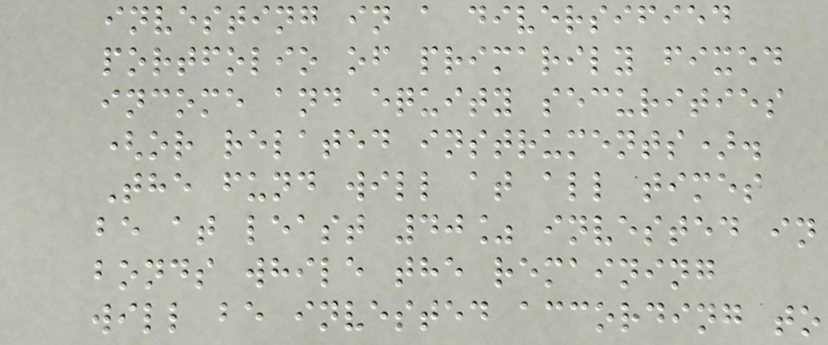investing in a diversified
portfolio of primarily fixed
income and equity securities
(or related instruments).
The fund will at all times
be at least 40% invested in
bonds while the remaining
will be invested according to
